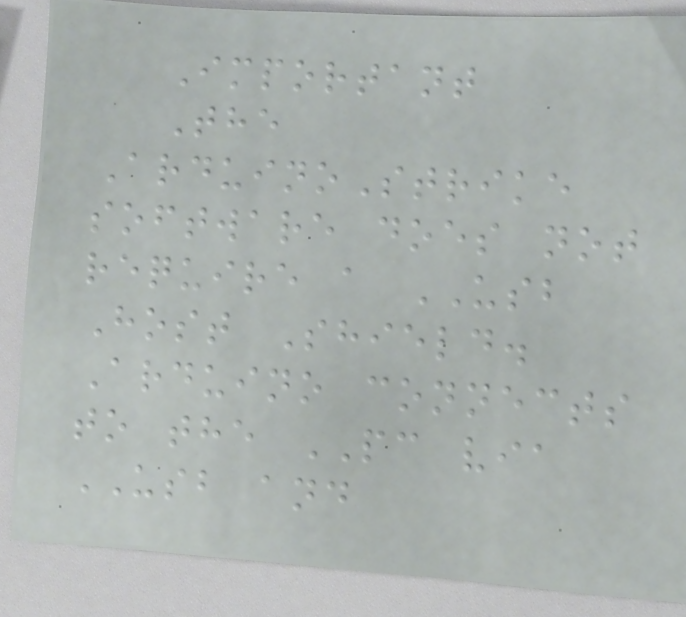Important
The
ArduinoStrike
software does not
require a USB
Host Shield.
Arduino connects
to the PC via
USB and
